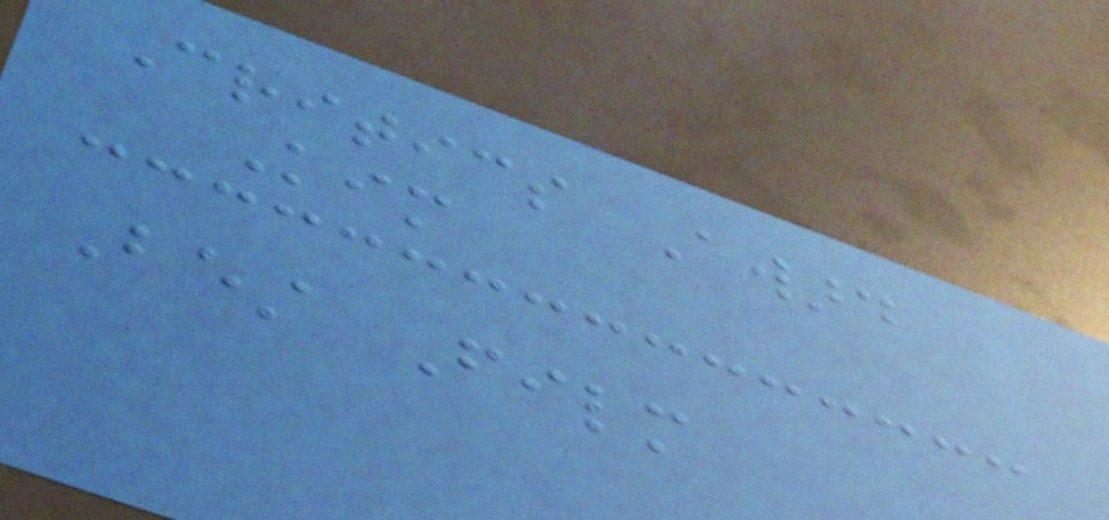Critics Award
Kim
Best Film
